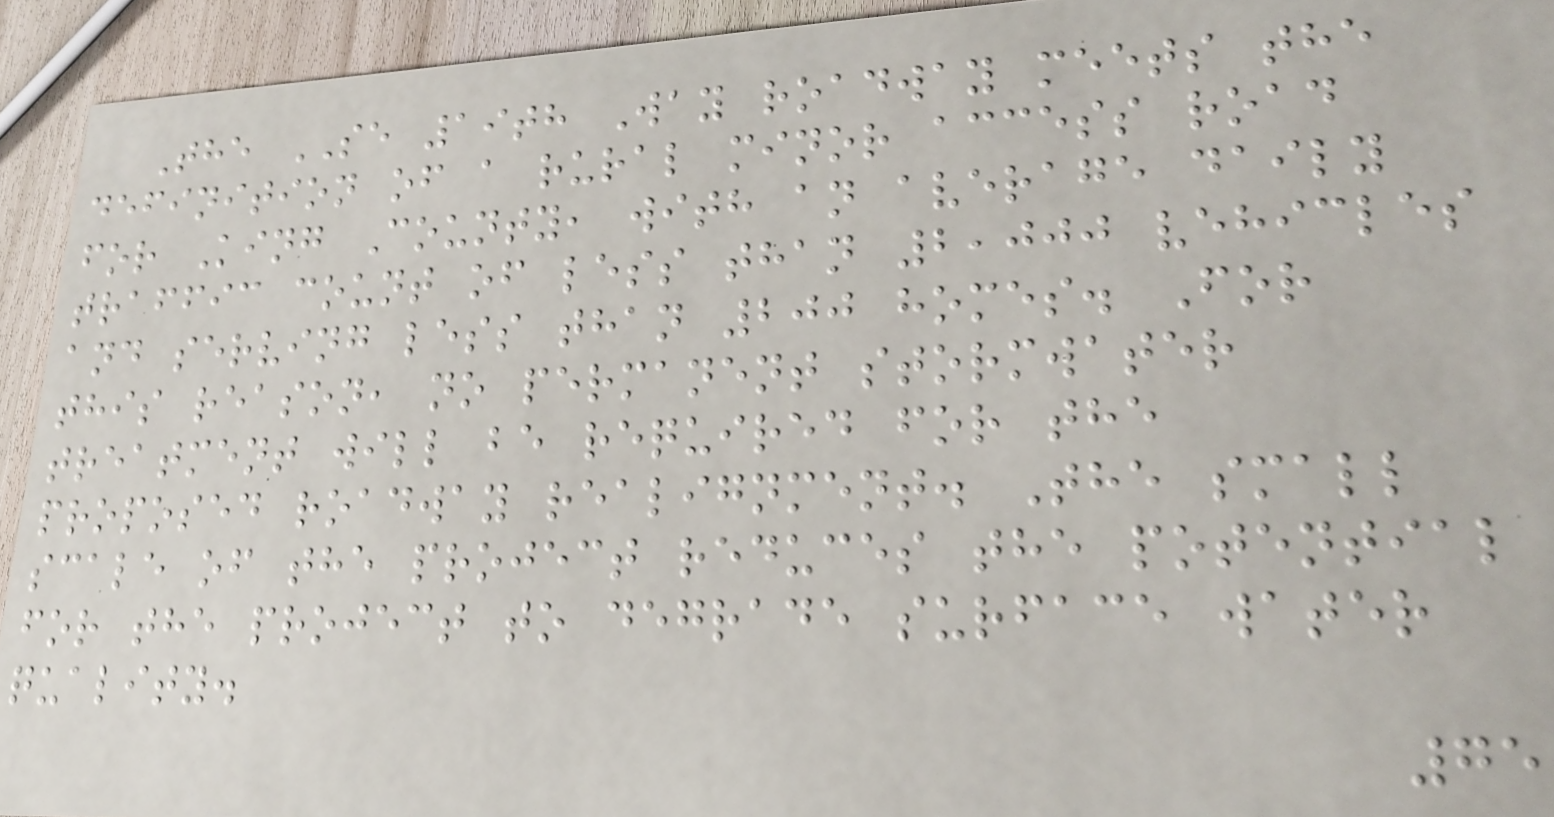The SE 19th Way roadway meets the
definition of a rural minor access road
for King County, with an average daily
traffic count of less than 2,000 vehicles
and serving less than 200 homes. For
this reason, no permanent stormwater
treatment will be required for the
proposed roadway realignment. The small
scale of the project reduces the potential
for the project to degrade surface water
quality.
75
